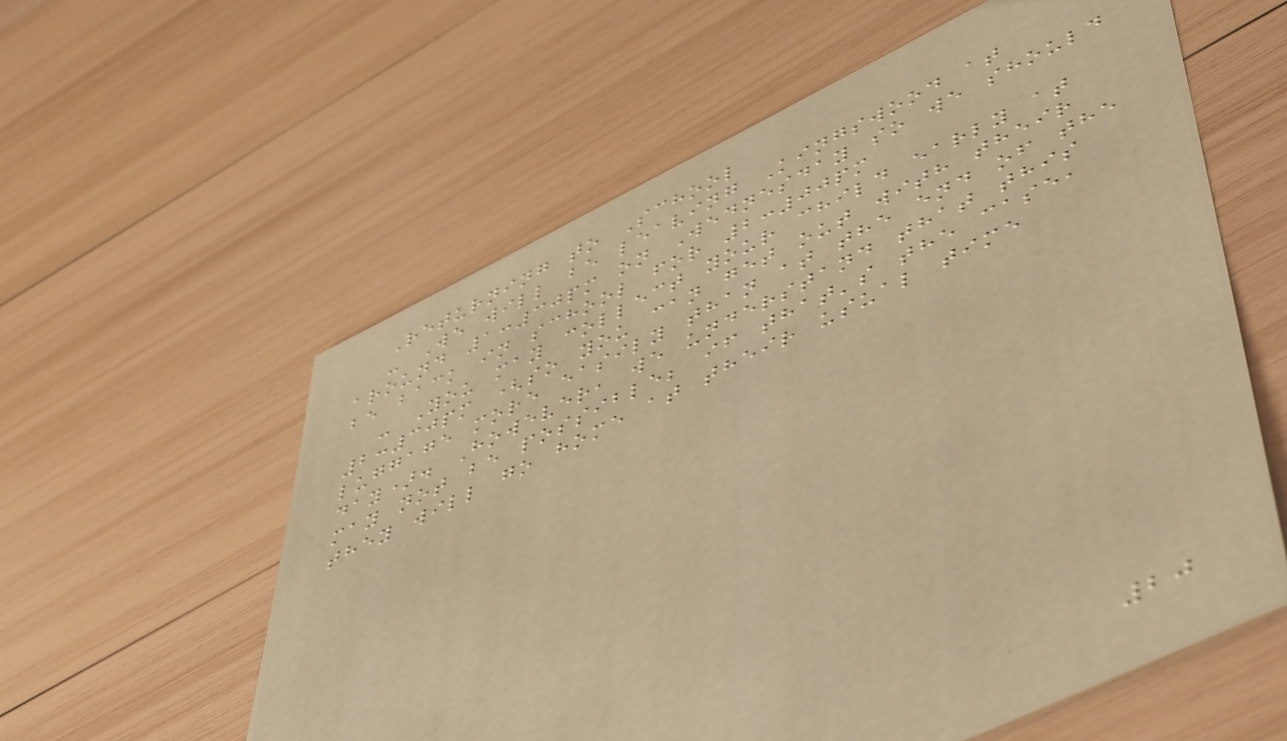Returning to School
- We will be leaving Kingswood at
around 1:30pm on Wednesday so we should
be back in school for 2:00pm
- You may collect your child early at
2:30pm (so you can get out with their
luggage more easily than at the end of the
day). However, we understand that this
may not be possible; if that's the case,
they will go home at their usual time
20
